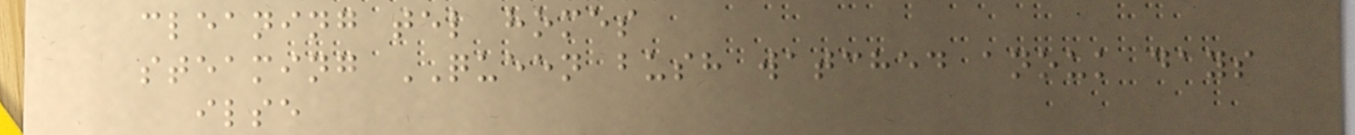cleaning tel homes
steaming QUEEN bush watched anouk days
ilse
